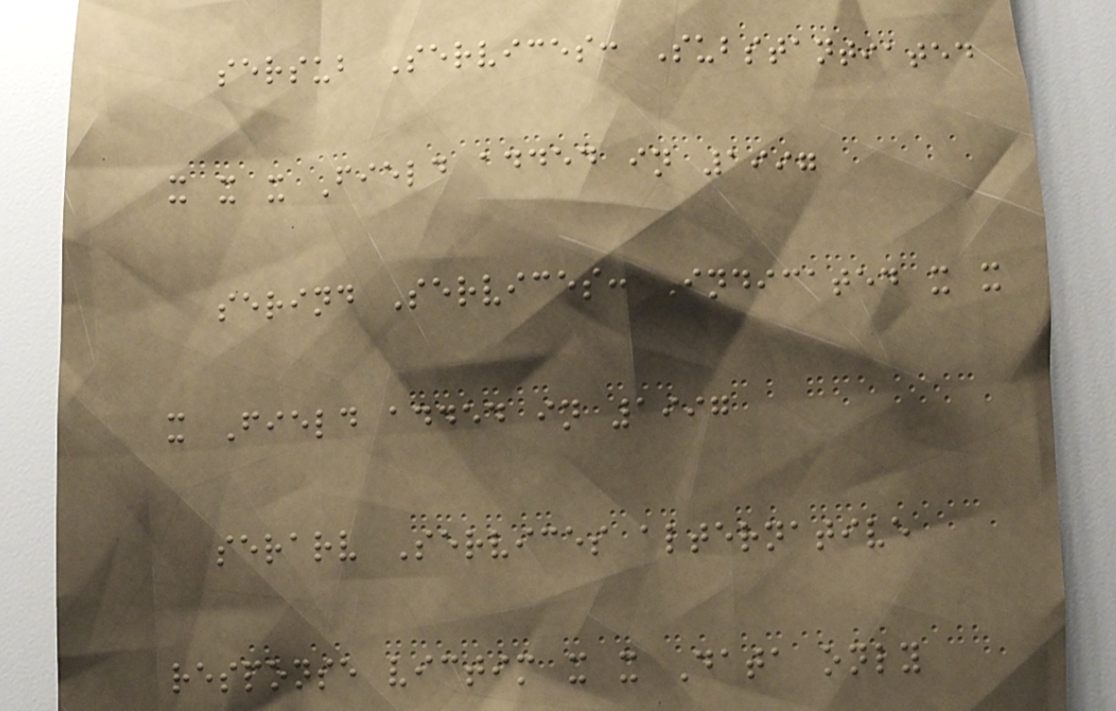sersub Services: Substantiated
x x x Field added in 1997
serind Services: Indicated x x
x Field added in 1997
serarv Services alternative
response victim x x Data only
